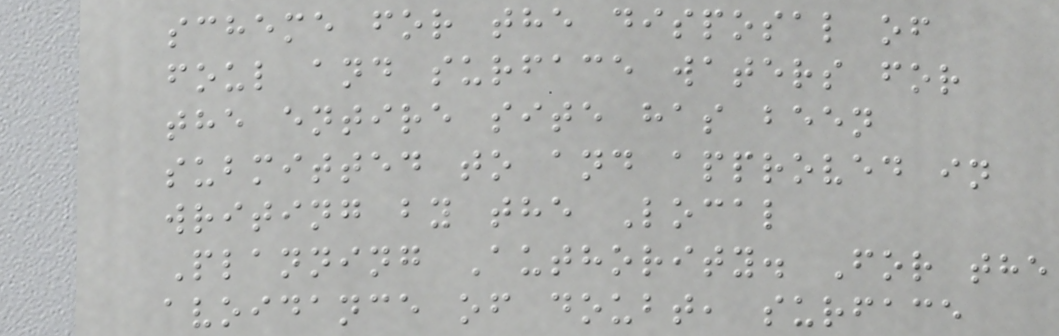scheme for the disposal of
foul and surface waters for
the entire site has been
submitted to and approved in
writing by the Local
Planning Authority. For the
avoidance of doubt, surface
